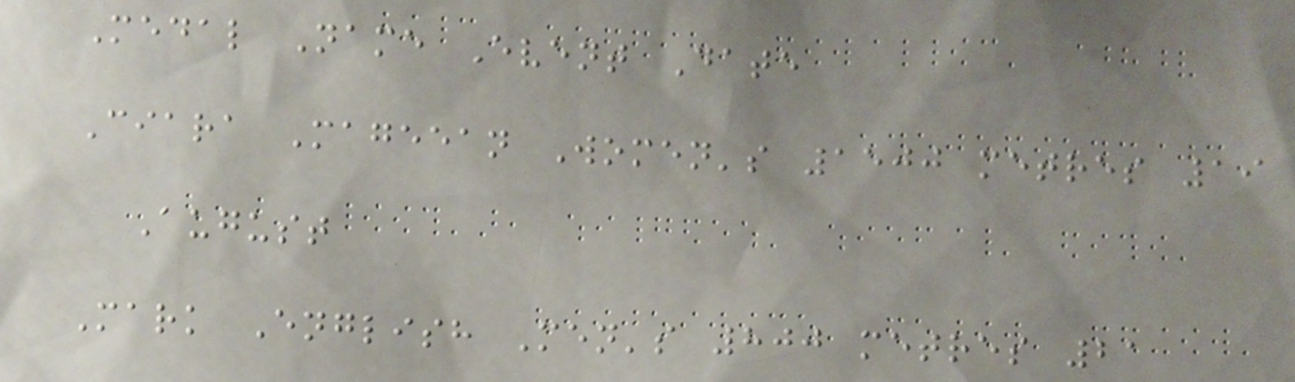Medal Name Event Date
Ciara Mageean Women's 1500 metres 19
August
Mark English Men's 800 metres 21
